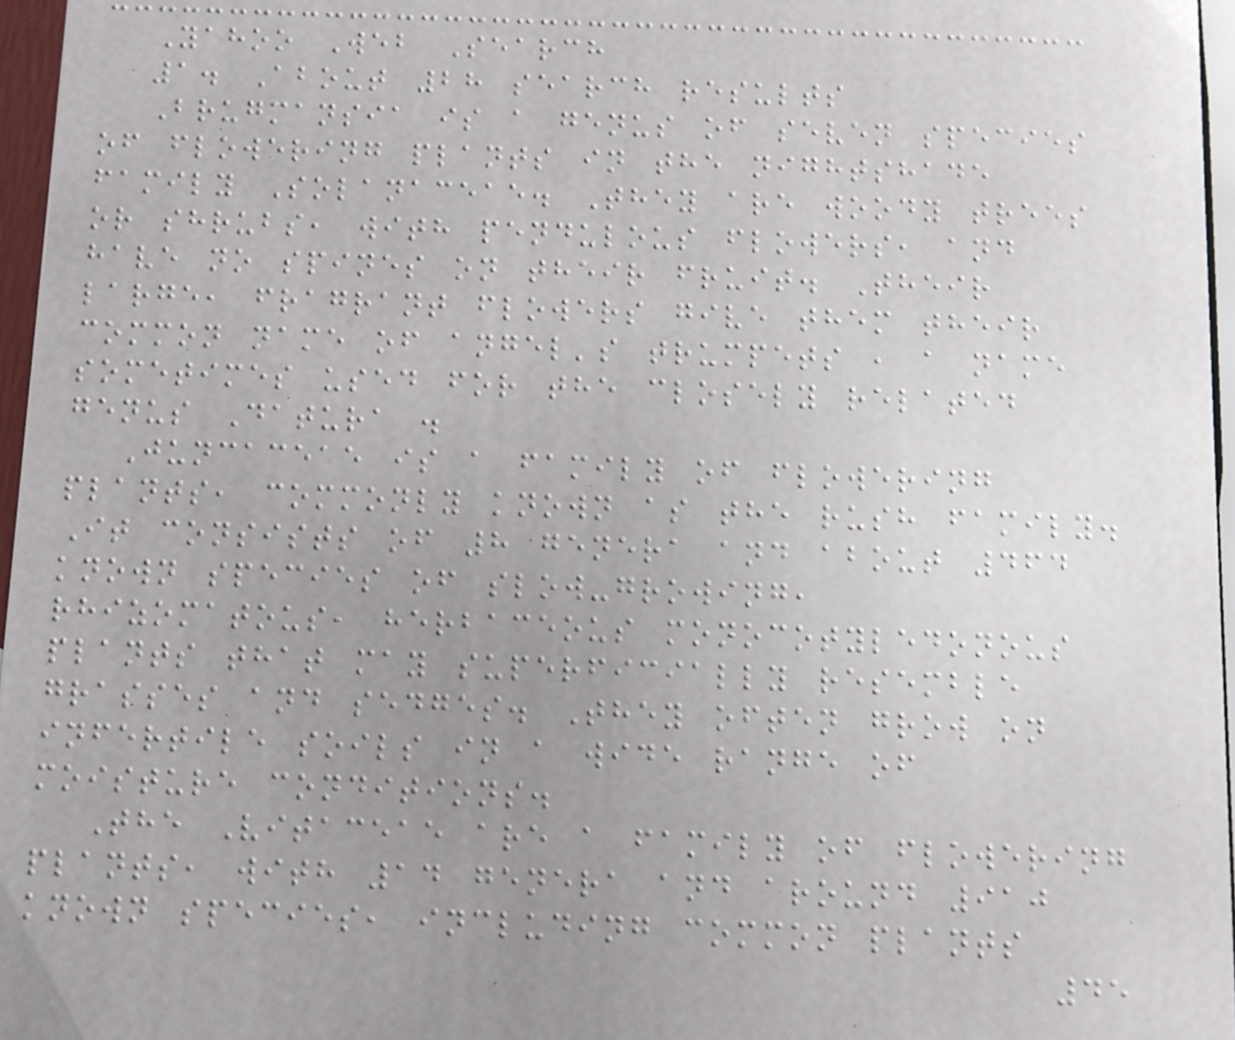Yahoo Web Search
1. About 28 search results
Brugmansia is a genus of seven species
of flowering plants in the nightshade
family Solanaceae. They are woody trees
or shrubs, with pendulous flowers, and
have no spines on their fruit. Their
large, fragrant flowers give them their
common name of angel's trumpets , a name
sometimes used for the closely related
genus Datura .
Juncaceae is a family of flowering
plants, commonly known as the rush family.
It consists of 8 genera and about 464
known species of slow-growing,
rhizomatous, herbaceous monocotyledonous
plants that may superficially resemble
grasses and sedges. They often grow on
infertile soils in a wide range of
moisture conditions.
The Vitaceae are a family of flowering
plants, with 14 genera and around 910
known species, including common plants
45
